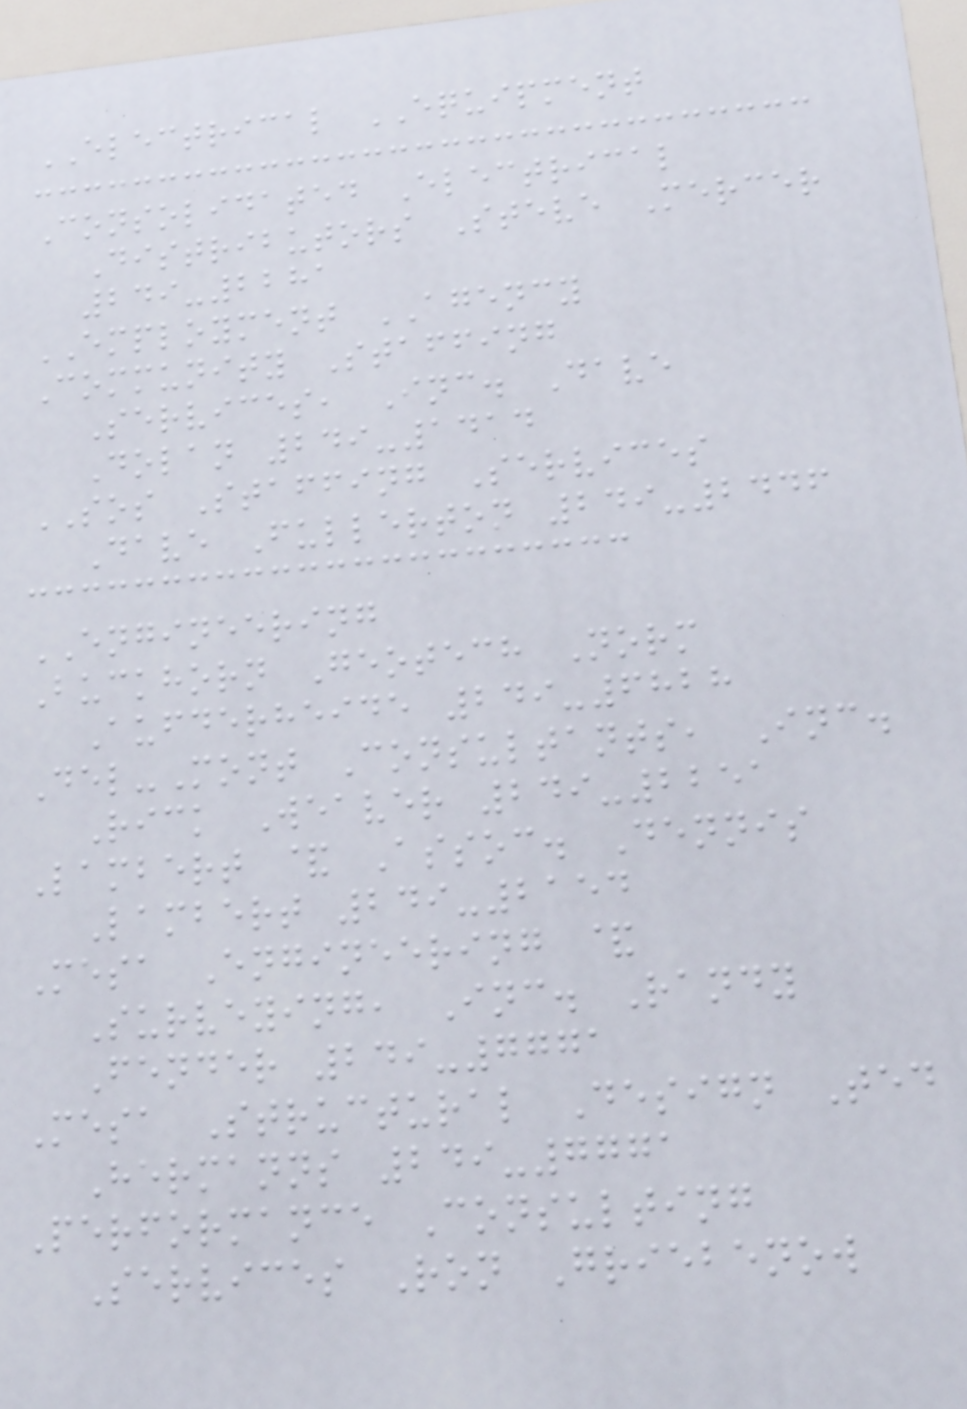ELECTRICAL EQUIPMENT
Consolidated Electrical
Distributors Steve Mercer
249-2281
EMPLOYMENT AGENCY
Community Staffing
Services, Inc. Dave
Dolan 249-1414
SOS Staffing Services
Dave Fullerton 249-2446
ENGINEERING
Buckhorn Geotech Norm
Aufderheide 249-6828
Del-Mont Consultants, Inc.
Rick Weaver 249-2251
Lambert & Assoc. Dennis
Lambert 249-2154
Mesa Engineering &
Surveying, Inc. Randy
Fender 249-7771
Mesa Structural Design Ted
Hermanns 249-7771
Performance Consulting
Services Ron Griebenow
